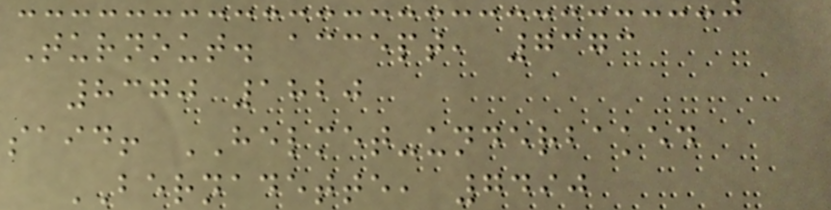Turnout. accept, 7373
8370 1820
said! HELMET-underbaked
BERNADETTE, 7490
